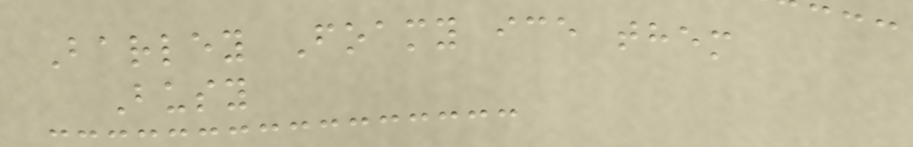Barley Foamy ice them
Busy
